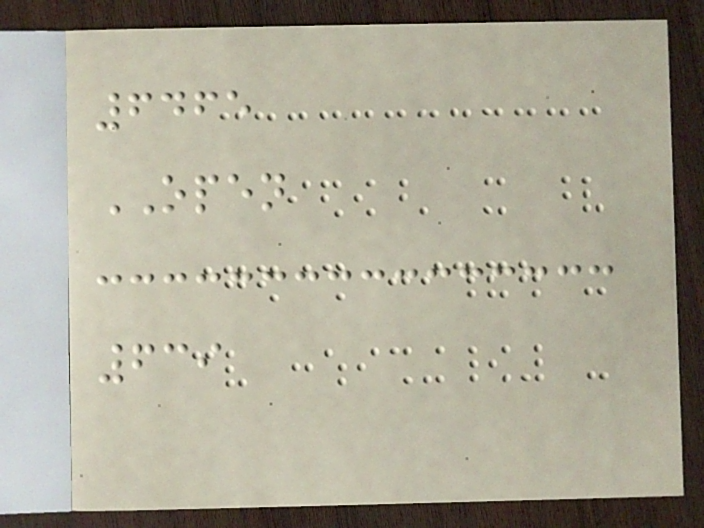6465
OPEN
639
